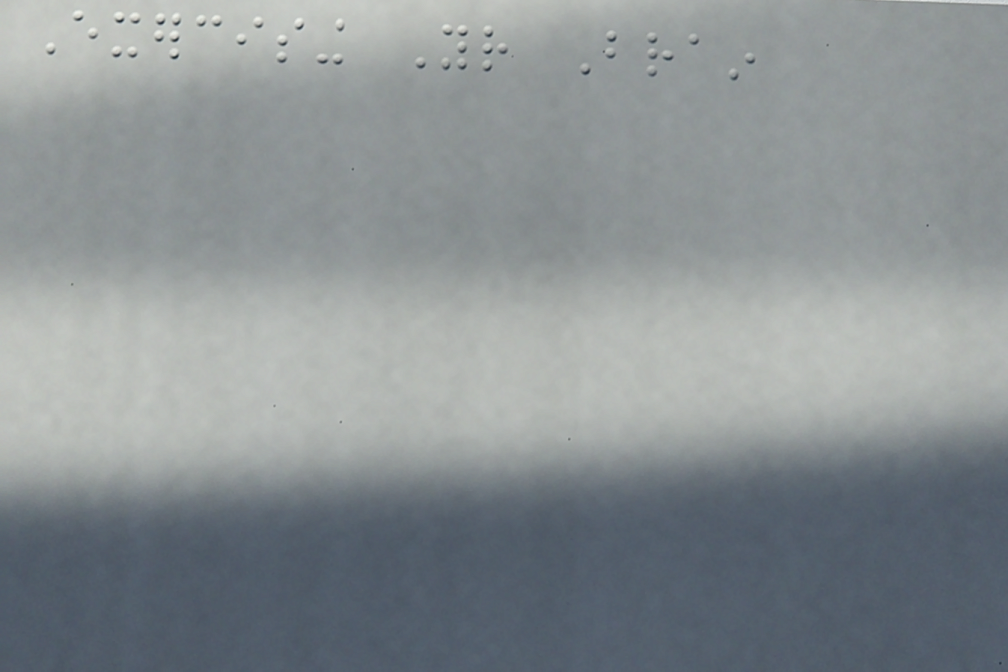Exercising Your Brain
